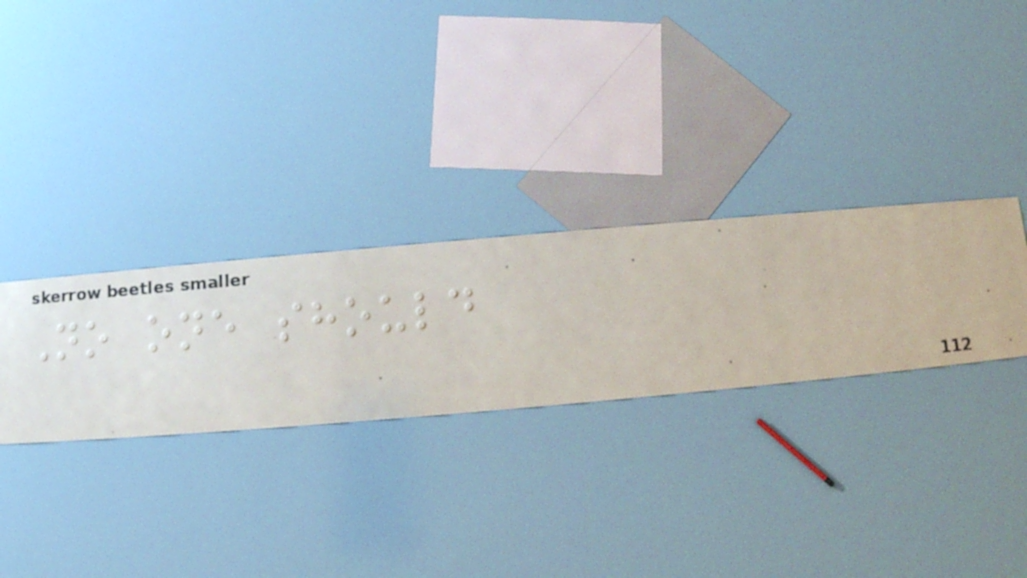No one should
